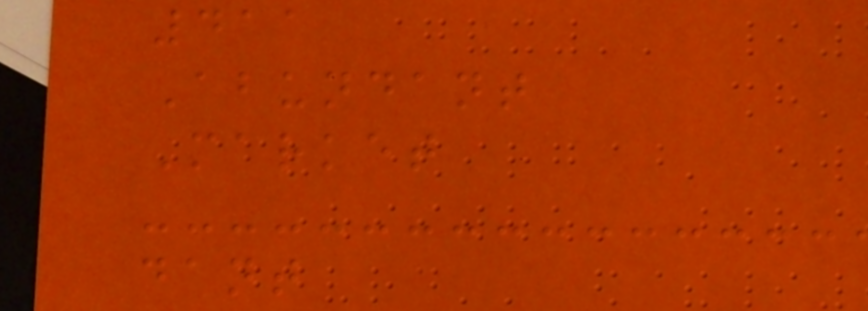411
Abundant
Market
dant
